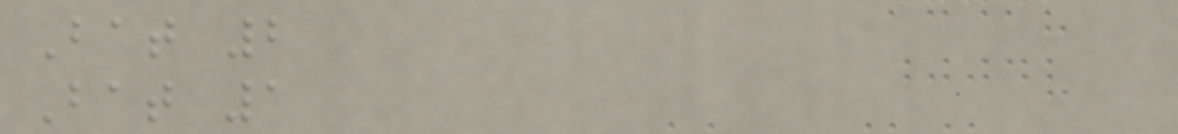Bat 2
Bat 1
